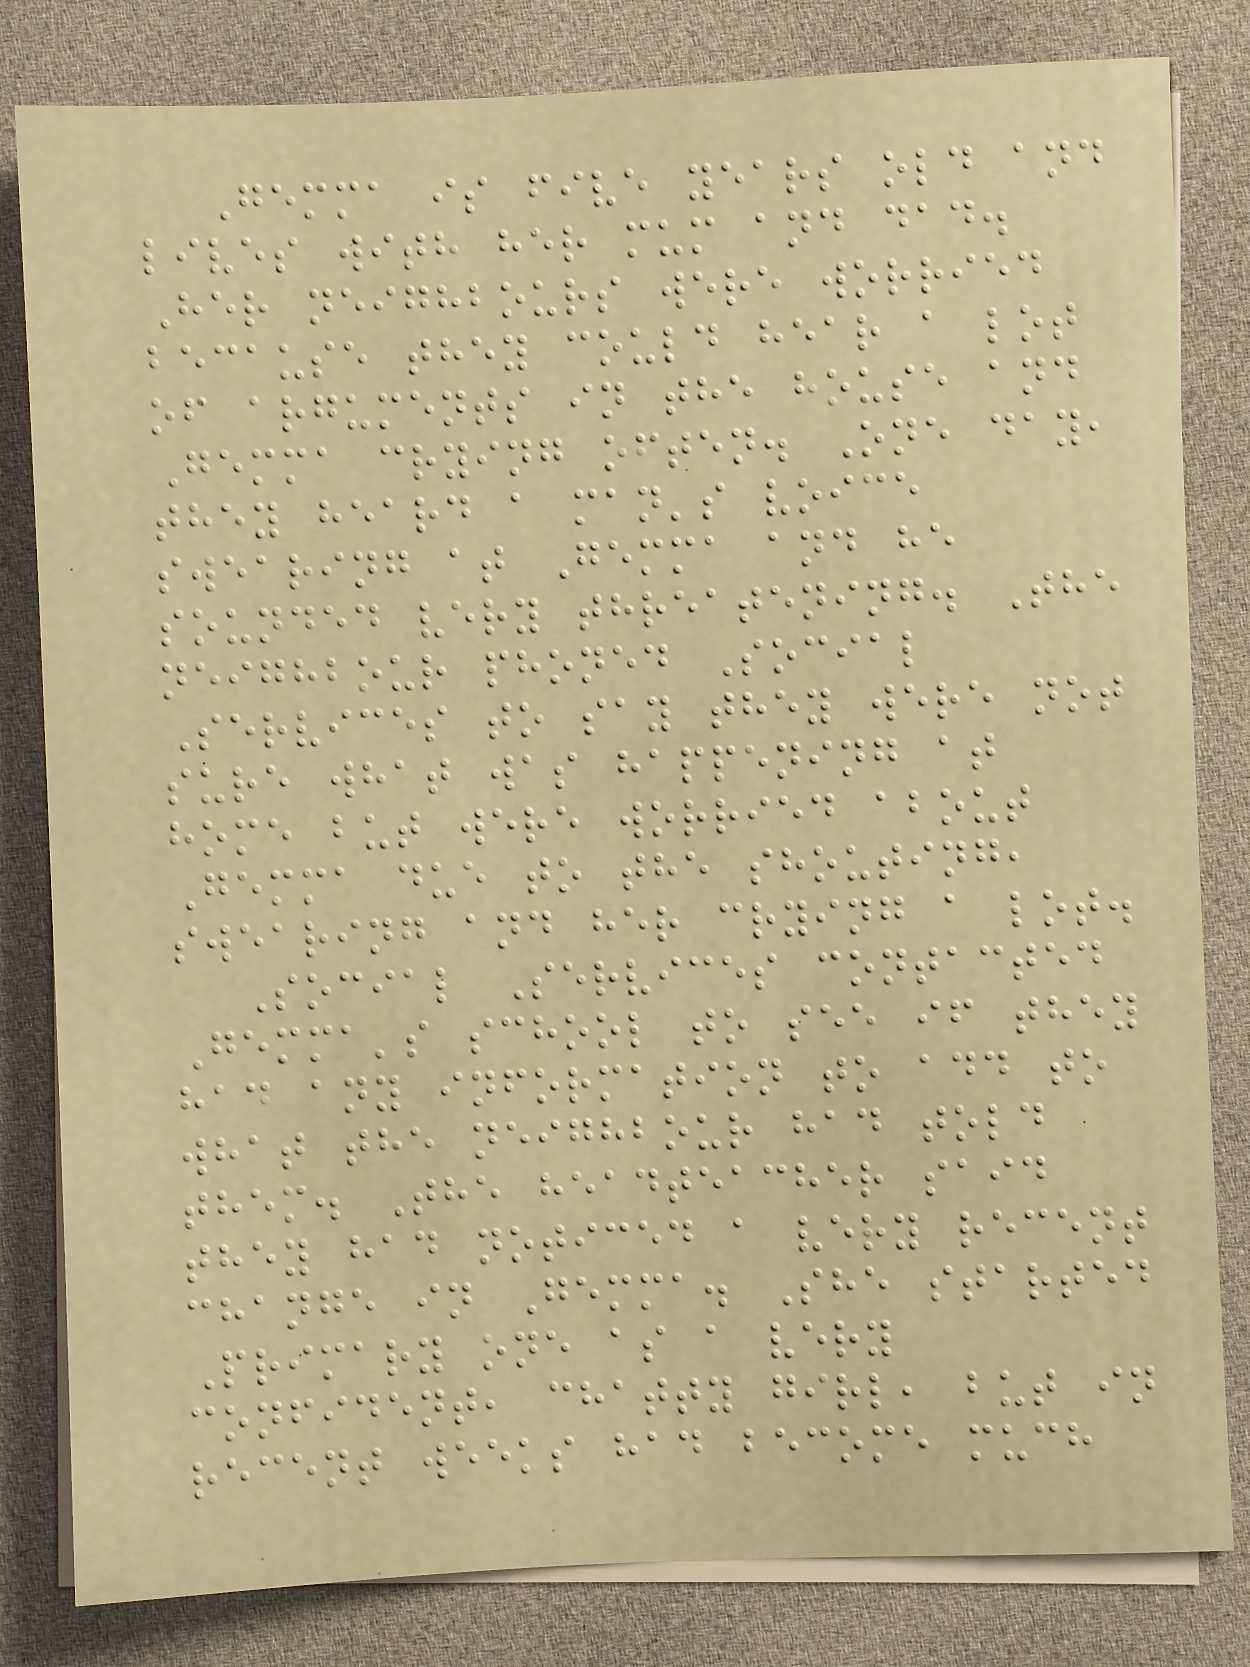Gemma is five years old and
lives with her mum and dad.
Her neighbours were worried
because they could hear a lot
of arguments in the house and
Gemma crying often. One day,
they heard a man's voice
swearing at Gemma and he
sounded very threatening. The
neighbour phoned Social
Services to say they were not
sure what was happening at
home but were worried about
Gemma due to the shouting,
swearing and her crying a lot.
Social Services contacted
Gemma's school to see if they
had any information to add to
what the neighbour had told
them. The headteacher said
they had noticed a very recent
change in Gemma. She started
Primary one as a very
confident, chatty girl, but in
recent weeks had become much
